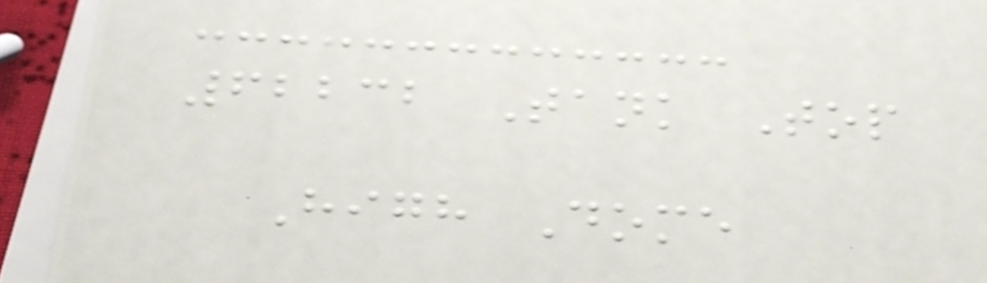62232 Tank Top
High Dome
